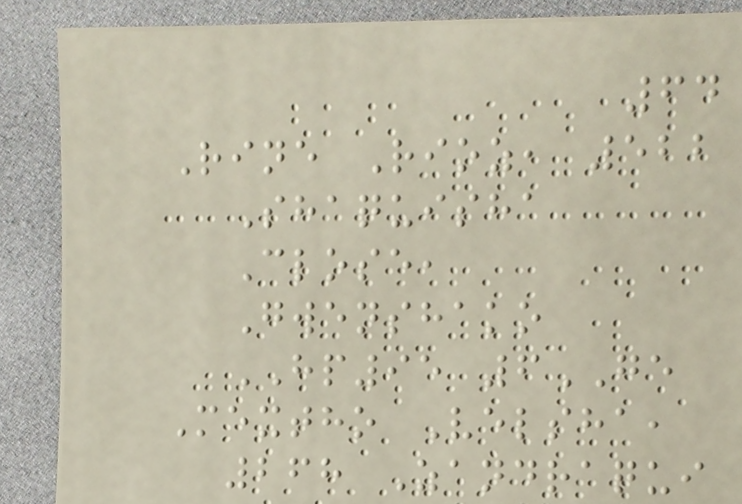64
Rine Rioz, 522
Shaquisha
Close,
Gwenshako
HP95 6GE
Mextho Velsha,
268 Zandraqui
